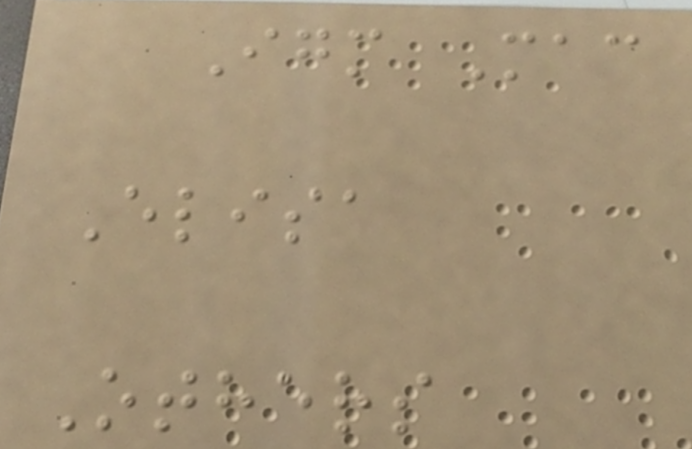Igm Mac
Elisa
Others
